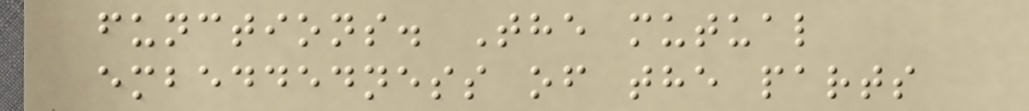functions. The mutual
embeddedness of the parts
